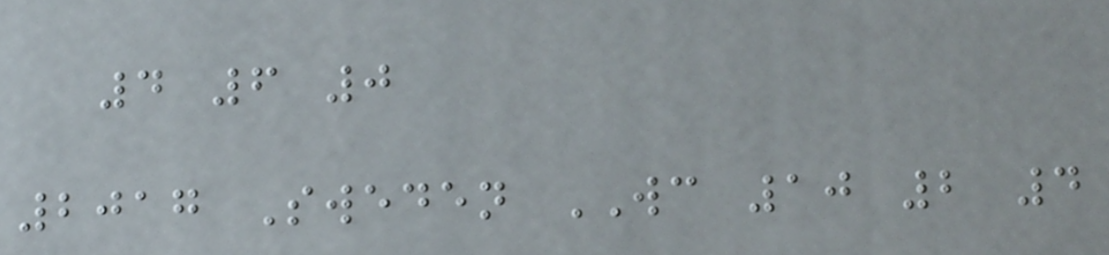4 6 0
2017 Sweden WC 10 2 4
